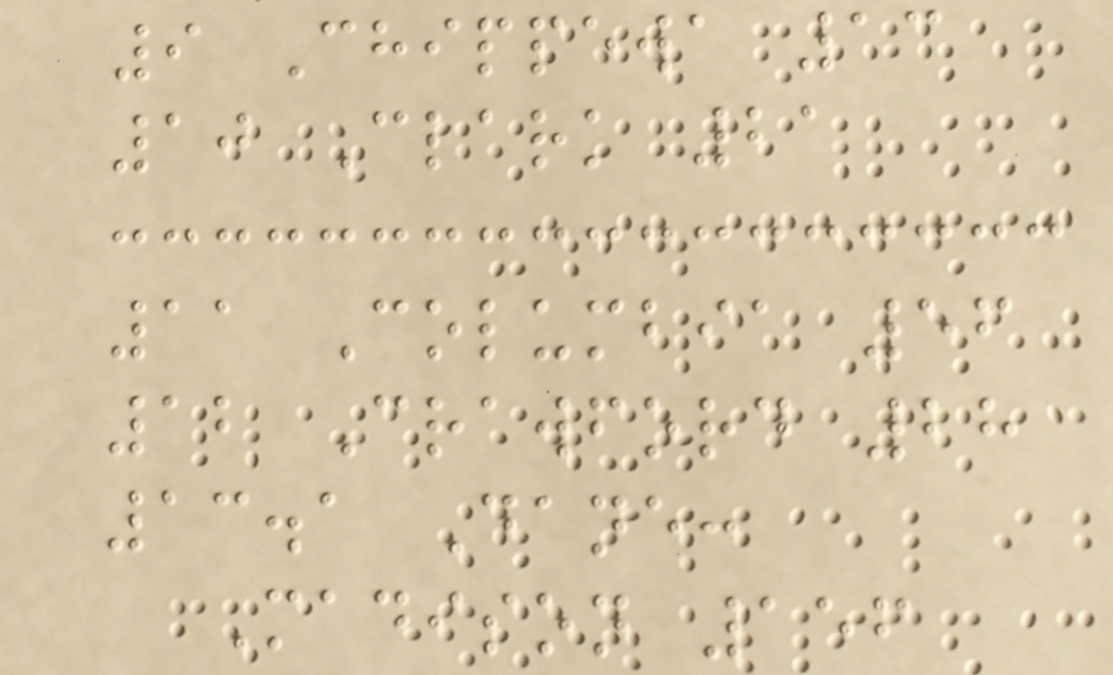9 Chippewa 13
10 Clark 21
11 Columbia 56
12 Crawford 28
13.1 Dane:
Madison 156
